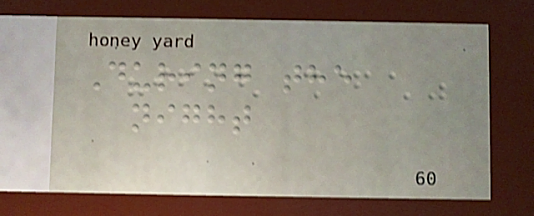During the
night
